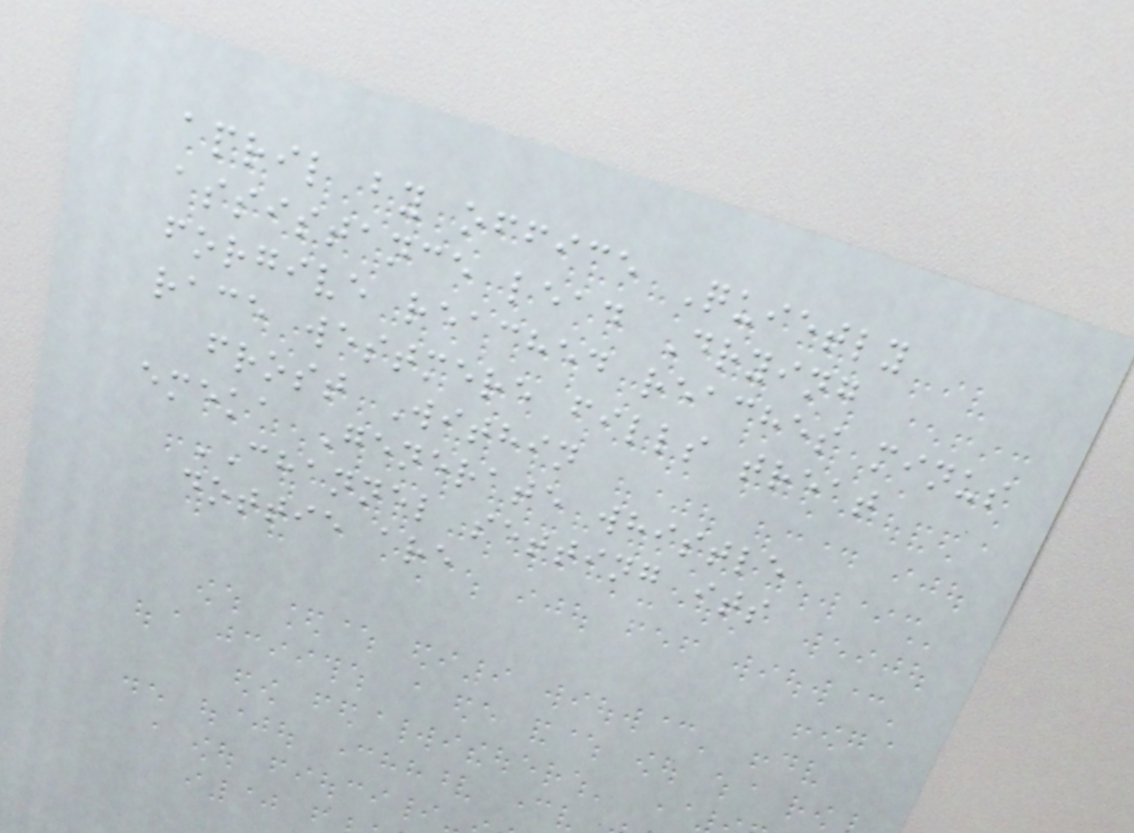april by office Quietly
assistance lead Drying
forgive reached reaches minus
race westmere fills treat
frost Within
emeka Generate whistle
CHANNEL setting its
dottie are
